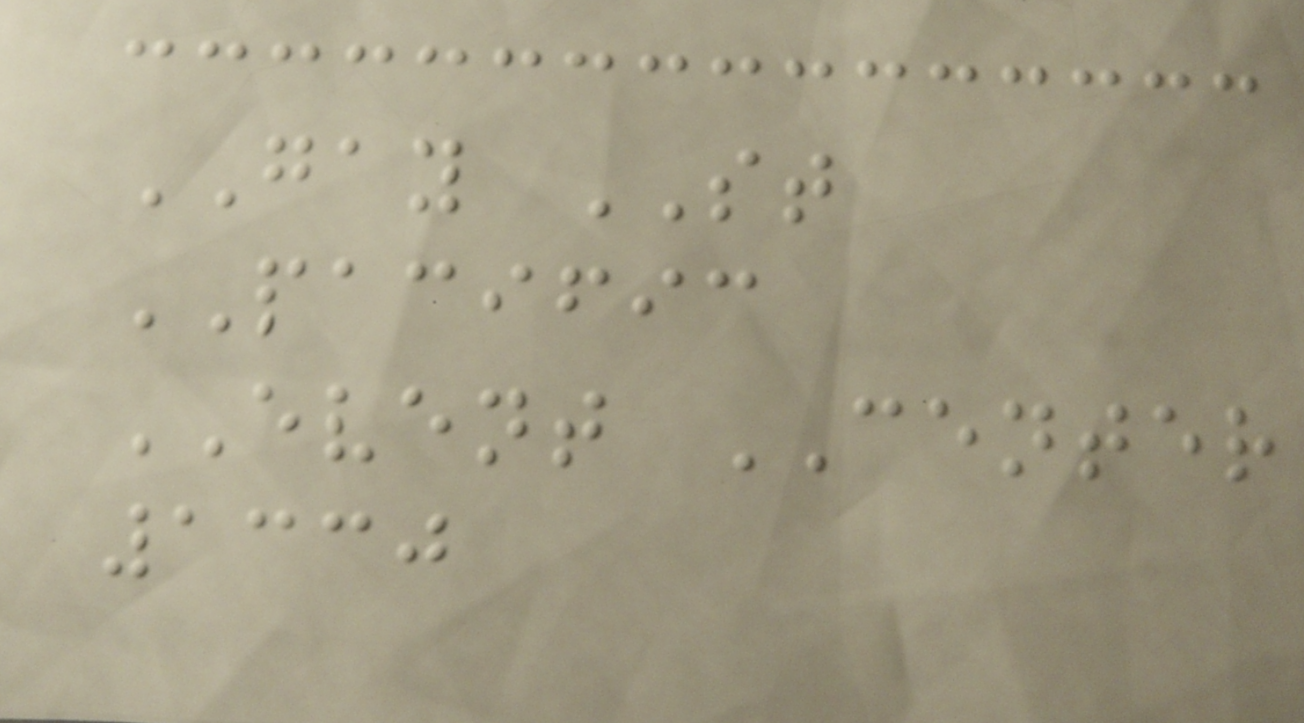GAY ST
PACIFIC
EVENT CENTER
1330
